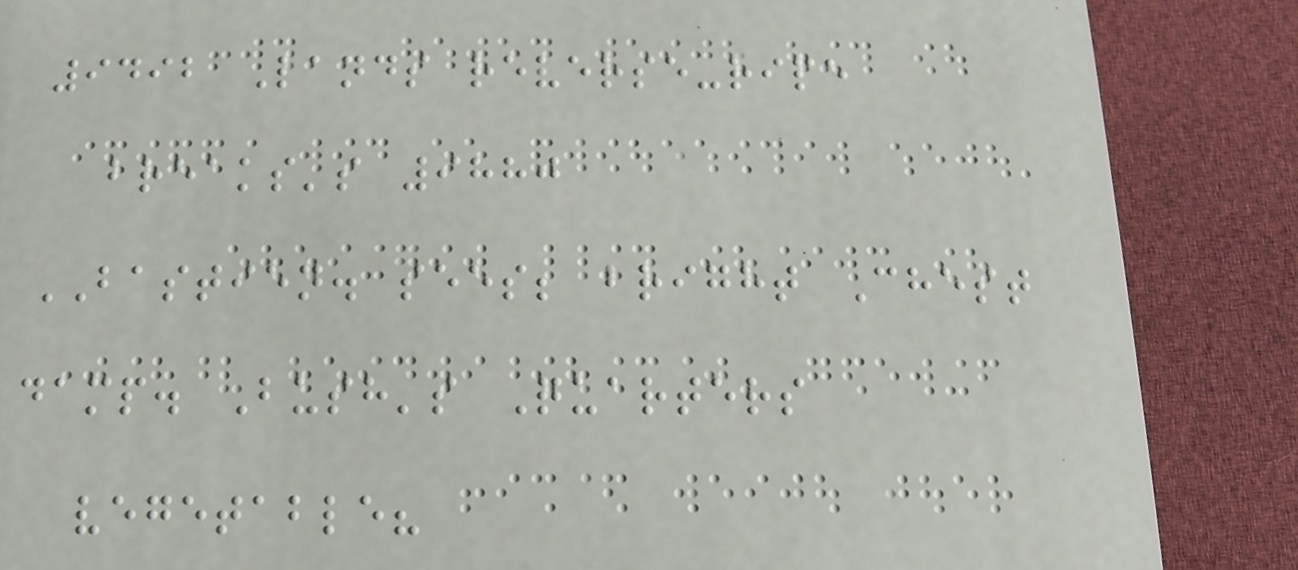9492 Lands reverse-ripe
breaks's 9880
BASTIEN. sees; bright Chest
damp. Bush's Quarters
vegetable?
